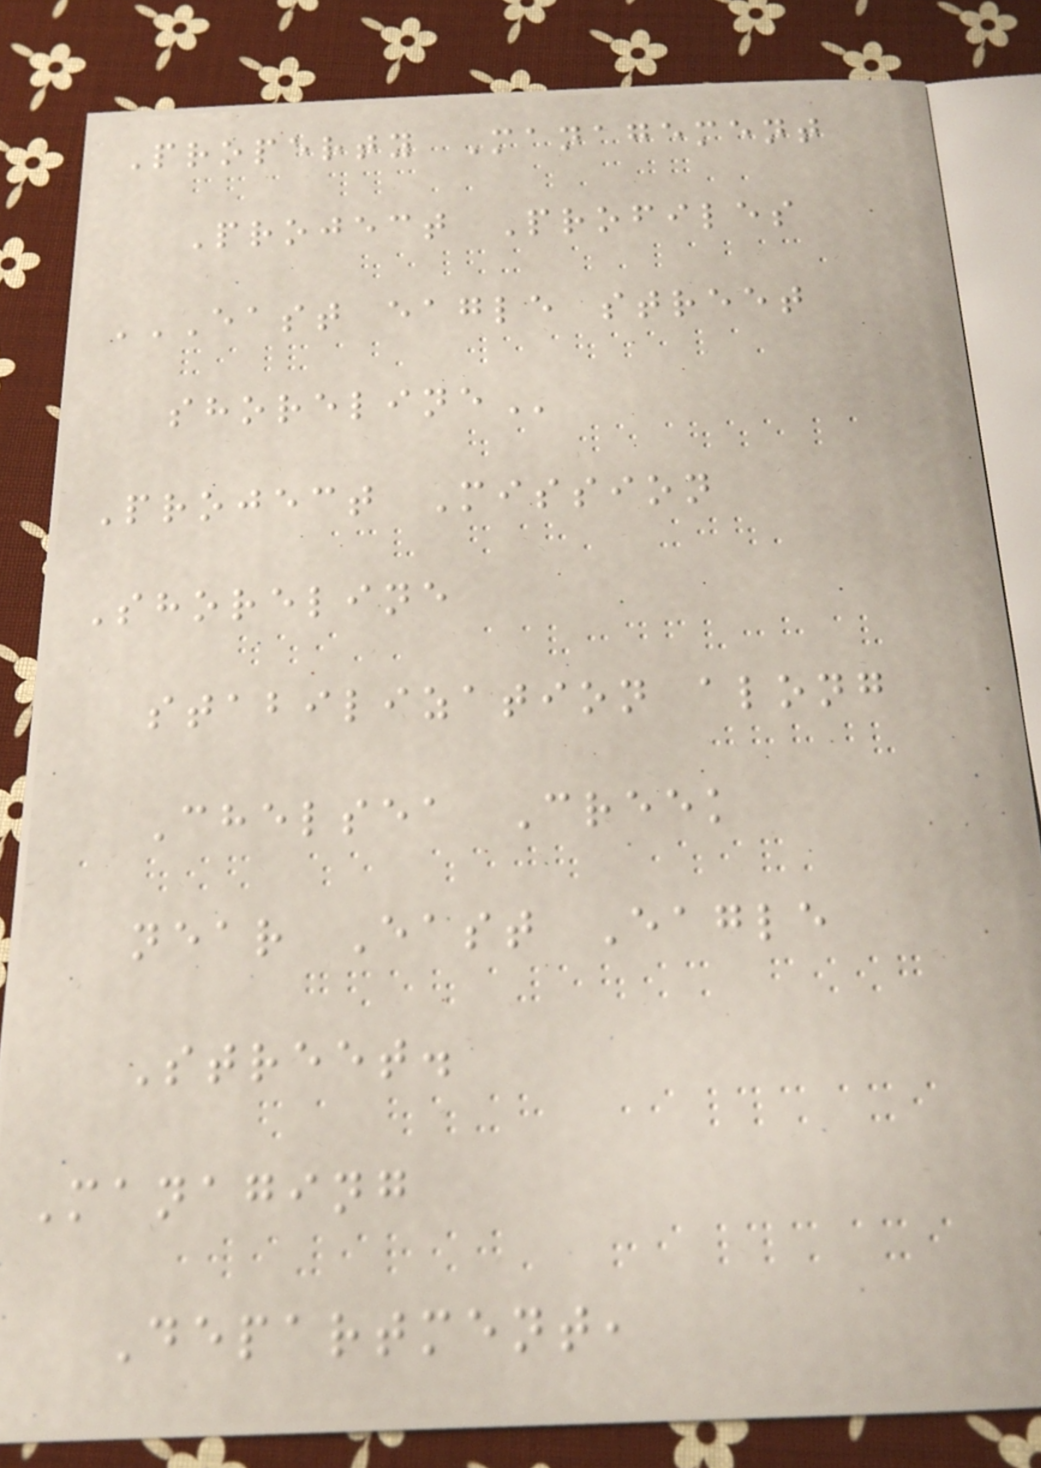Property Management
Project Profiles
EAST EAGLE STREET
SHORELINE
Project Mission
Shoreline
stabilization along
Chelsea Creek
near East Eagle
Street.
Managing
Department,
